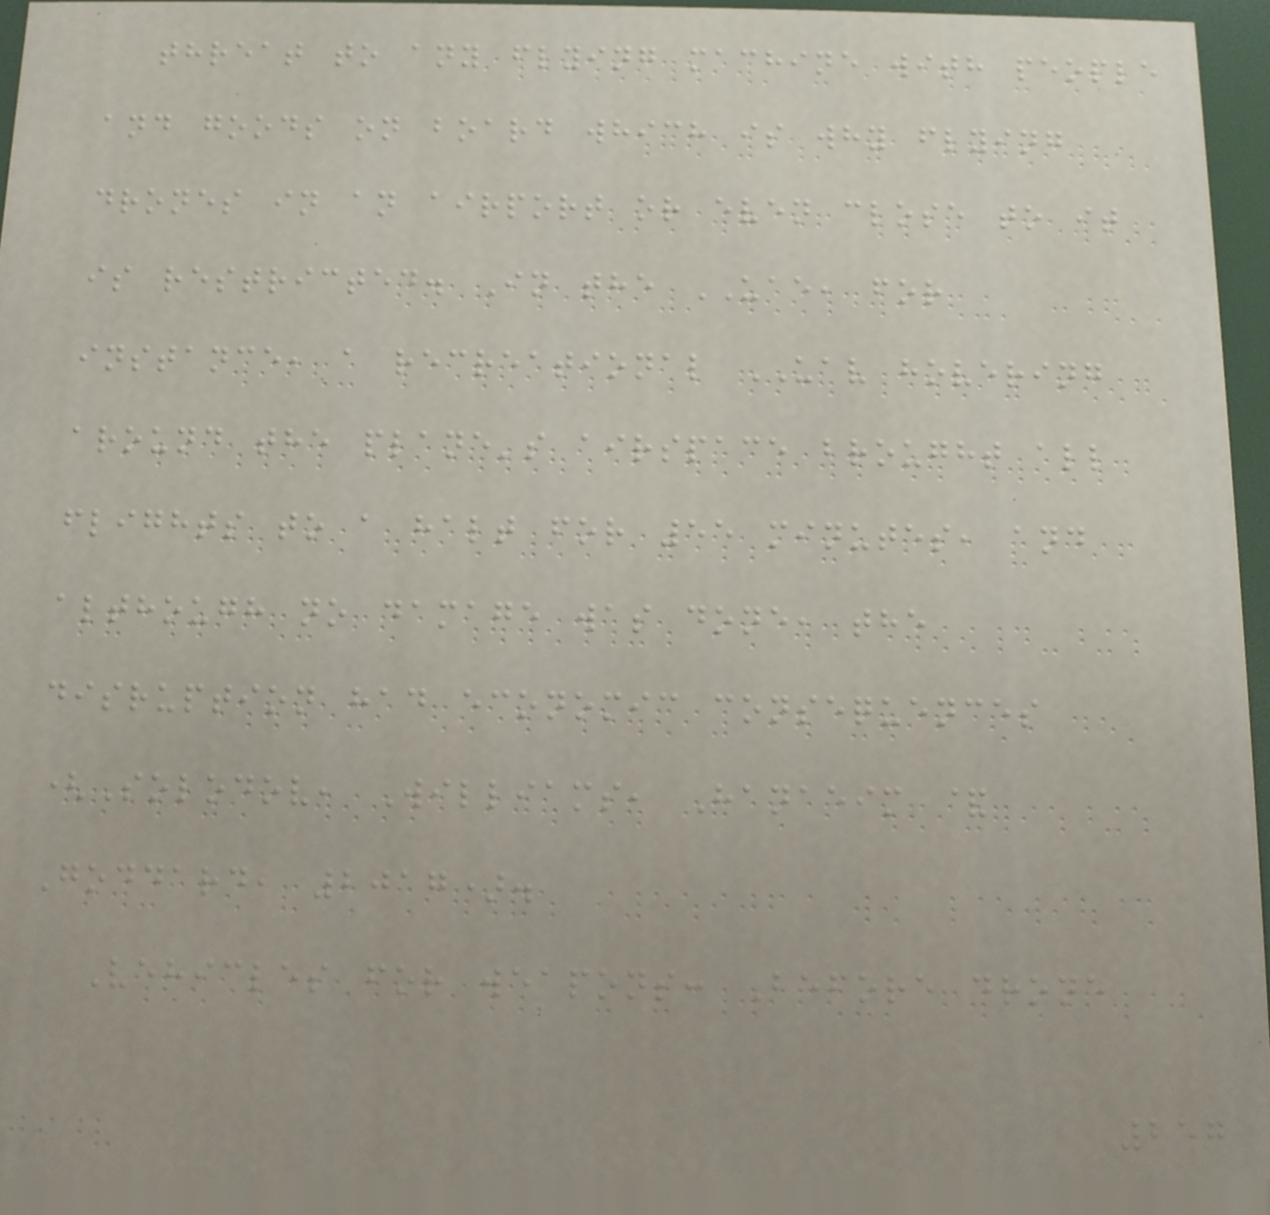threat to any flying machine with people
and goods on board which is why flying
drones in an airport or even close to it
is restricted. In the UAE, for
instance, a recreational UAV hovering
around the plane's airspace brought all
flights to a halt for 55 minutes, and
although no damage was done, the
disruption had economic consequences
(Solodov, Williams, Hanaeim &
Goddard, 2017).
Vehicles for weapons: Before drone
257
